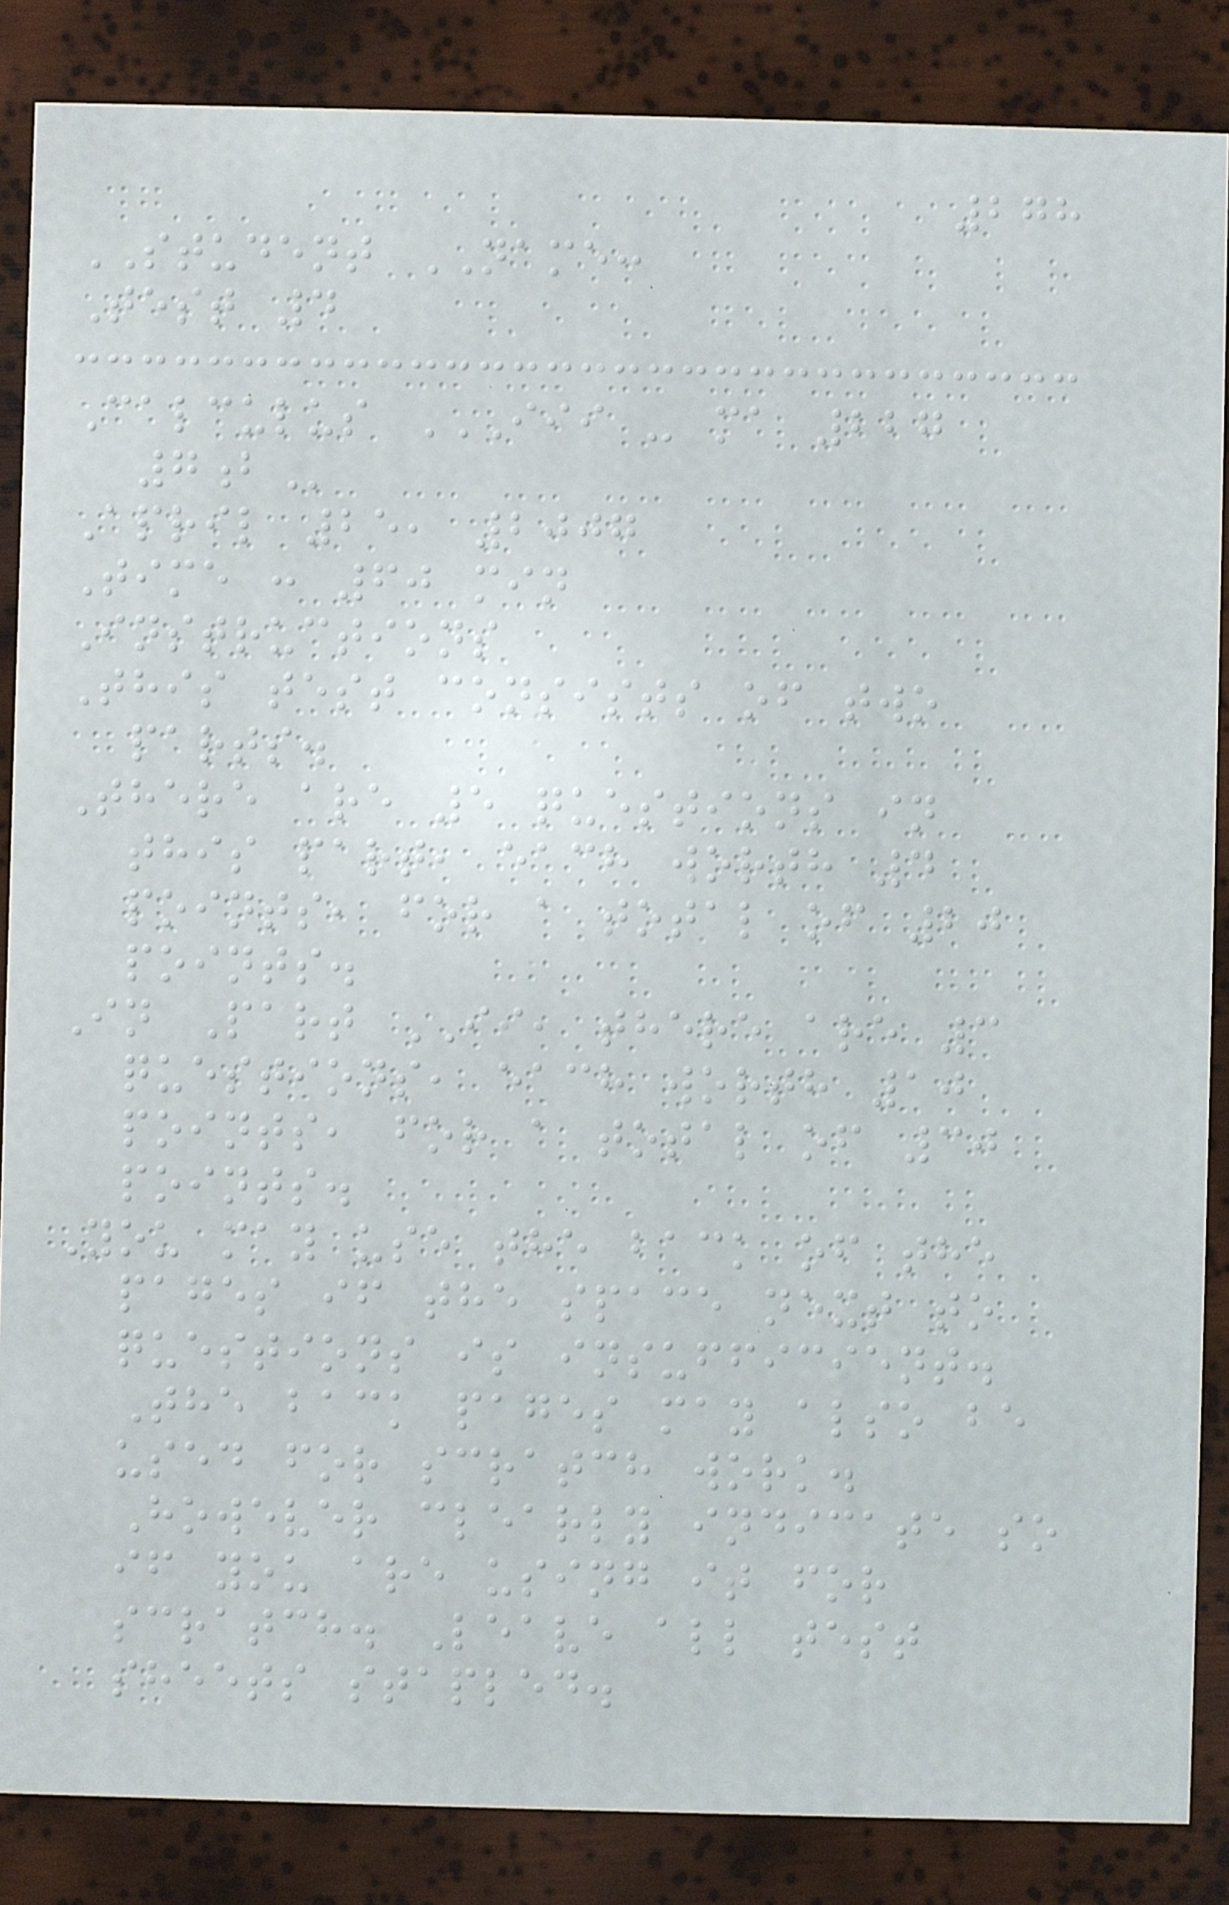278
STUDENT NAME:
Test 4
Calculus III - MA 227
7B
April 25, 2007
Time : 60 min
Instructions
This test consists of two
parts.
There are 5 questions in
this part, each worth 4
points, for a total of 20
points.
In Part II, there are 3
questions, each worth 10
points, for a total of 30
points.
You may use the back of the
pages if the space next to
questions is insufficient.
The back pages may also be
used for scratch work.
However clearly indicate so
if you are using it for
scratch. Leave all test
sheets stapled.
